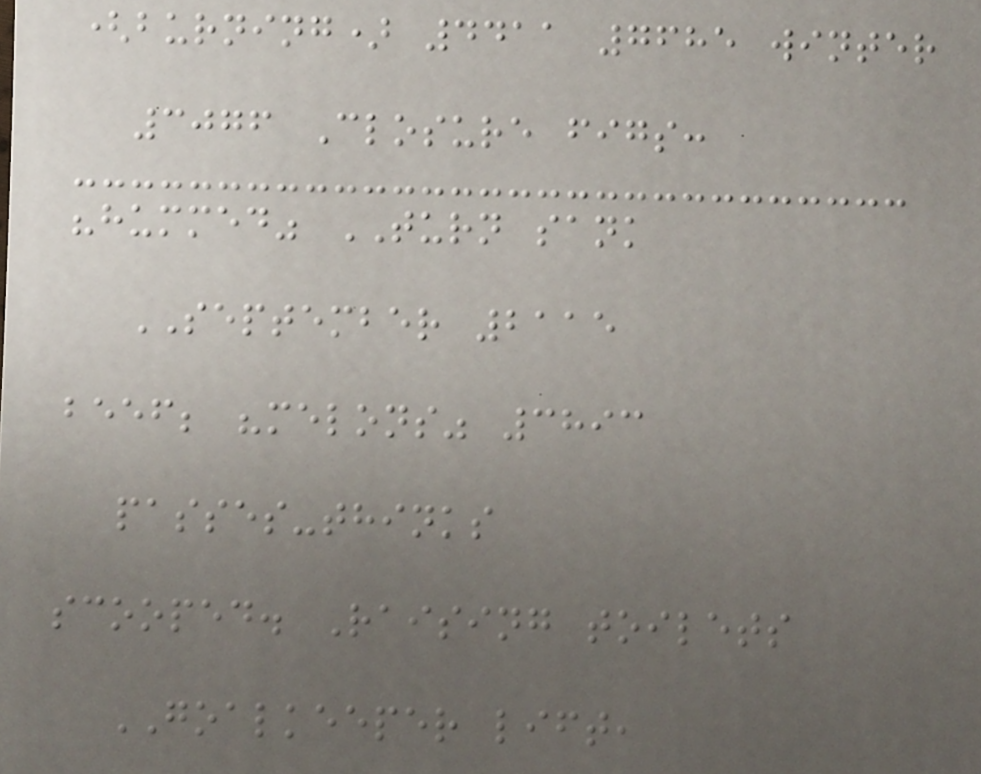(burning) 4411 7685 winter
3076 Closure figs:
"hummed" TURN sank
SEPTEMBER 2115
beef; "melons" 3893
passes-thinks
scooped. Raising toilets
GOALKEEPER lift,
